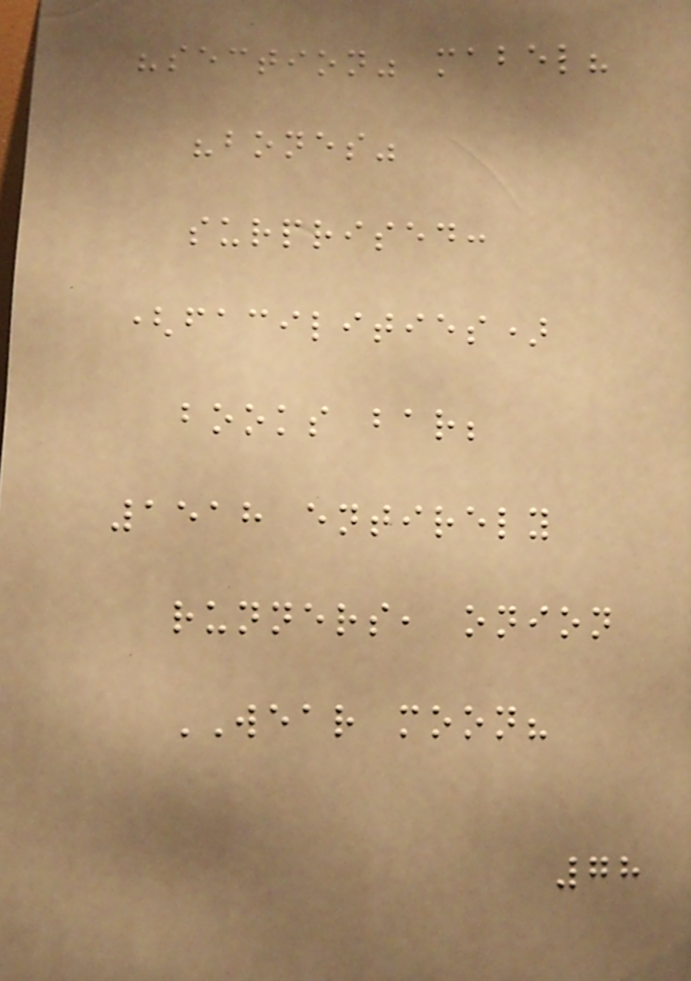"section" mabel?
"bones"
surprised:
(facilities)
books bar;
1518 entirely
runners, onion
WEAR moon?
78
